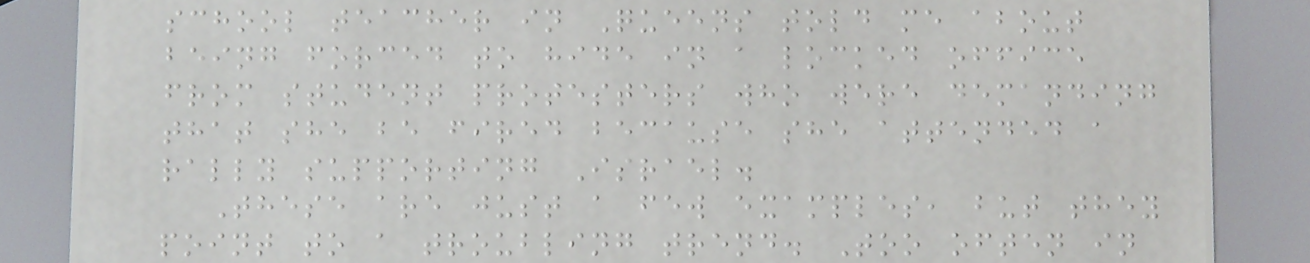school teacher in Queens told me about
being forced to hide in a locked office
from student protesters who were demanding
that she be fired because she attended a
rally supporting Israel.
These are just a few examples, but they
point to a troubling trend. Too often in
